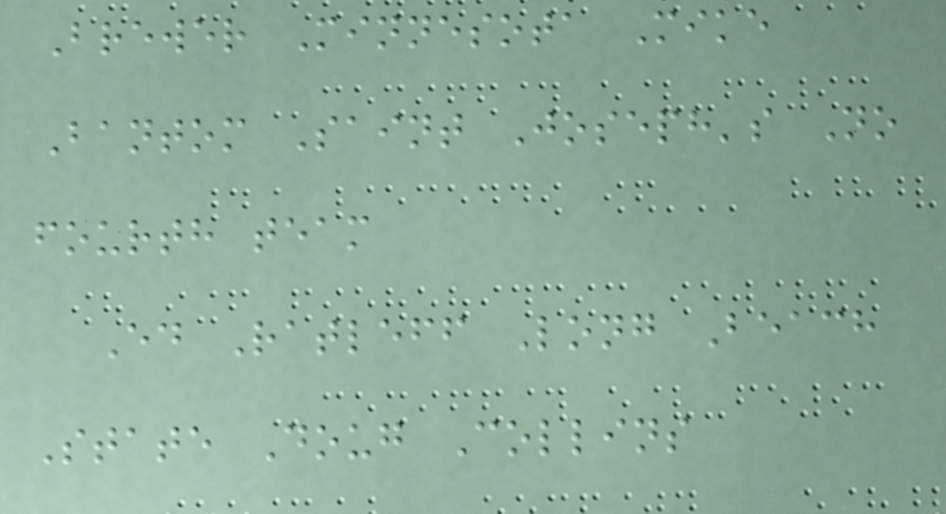Brewer Minnesota Mike
Bantom Saint Joseph's No
fourth team
Ed Ratleff Long Beach
State Doug Collins
